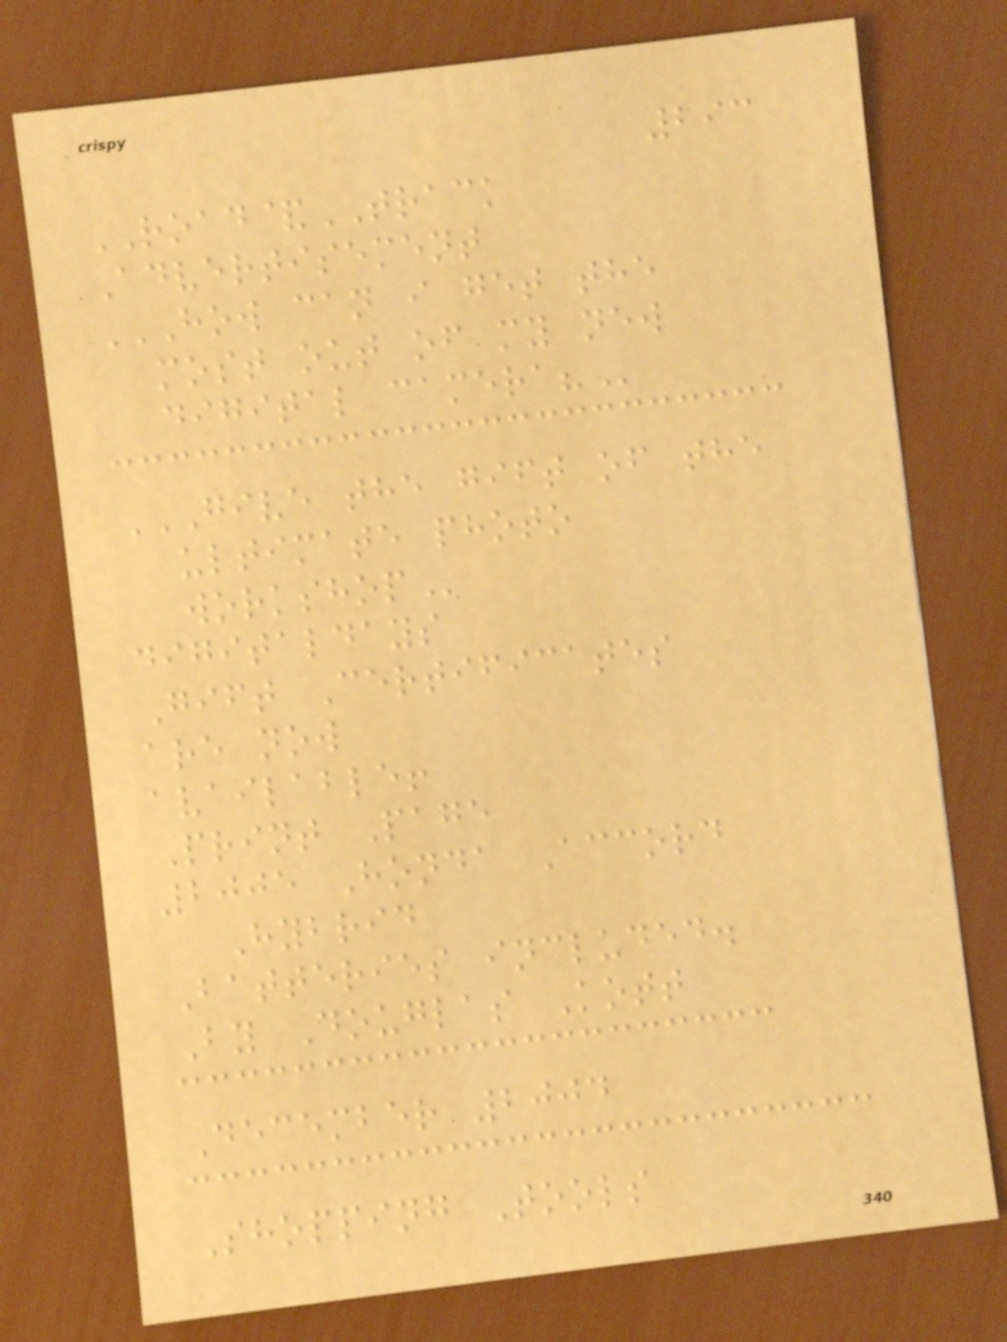293
ROAD&TRACK
Advertisement
HOW CAN I GET THE
MOST OUT OF MY NEW
DIGITAL CAMERA?
GIVE THE GIFT OF THE
ULTIMATE PHOTO
WORKSHOP
digitaldays
Gift Certificates
are now
available!
Print Page
2005 Honda Accord
Hybrid
Batteries included.
By Douglas Kott
December 2004
Shopping Tools
